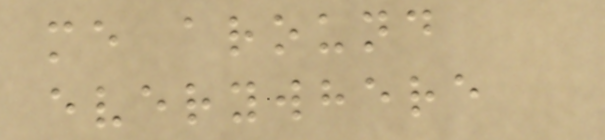me around
everywhere
